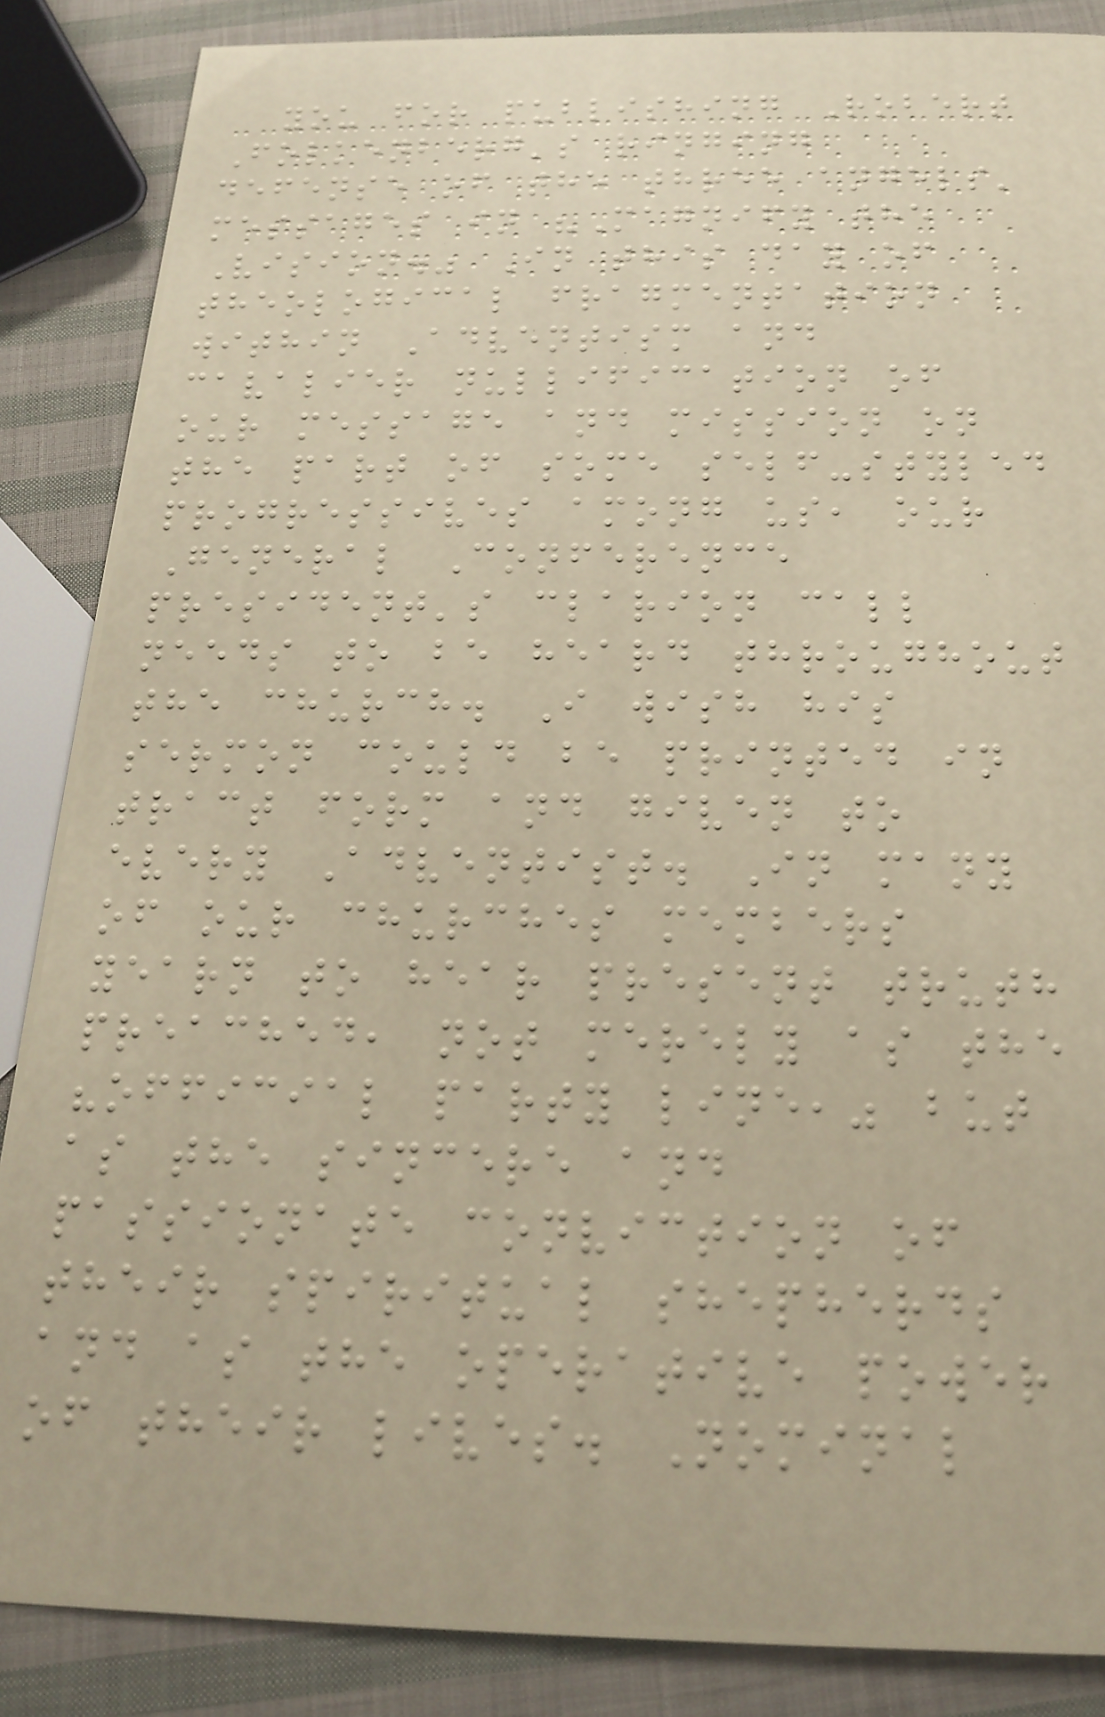you for publishing Robert
Folkenberg's ringing
defense of the three angels'
messages in "Magnify the
Vision." In this day of
theological fragmentation
within Adventism and
cavalier nullification of
our message and mission on
the part of some self-styled
progressives among us, our
General Conference
president's clarion call
needs to be heard throughout
the church. I wish his
sermon could be printed in
tract form and given to
every Adventist. In many
of our churches members
yearn to hear present truth
preached, not merely as the
"official party line," but
as the sincere and
passionate conviction of
their spiritual shepherds
and as the operative power
of their lives. Nominal
